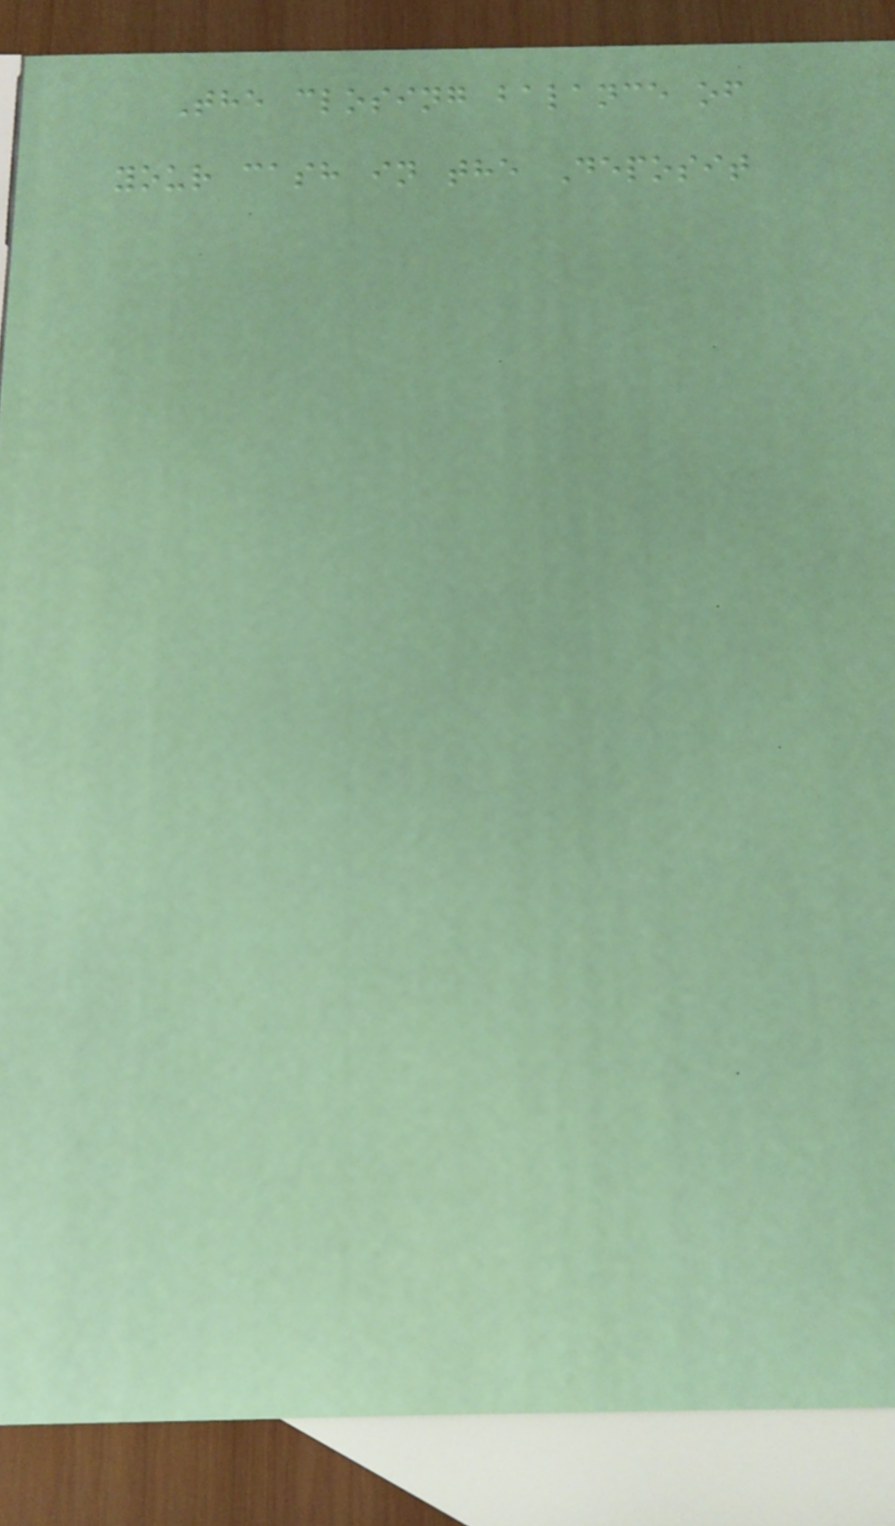The closing balance of
your cash in the Deposit
